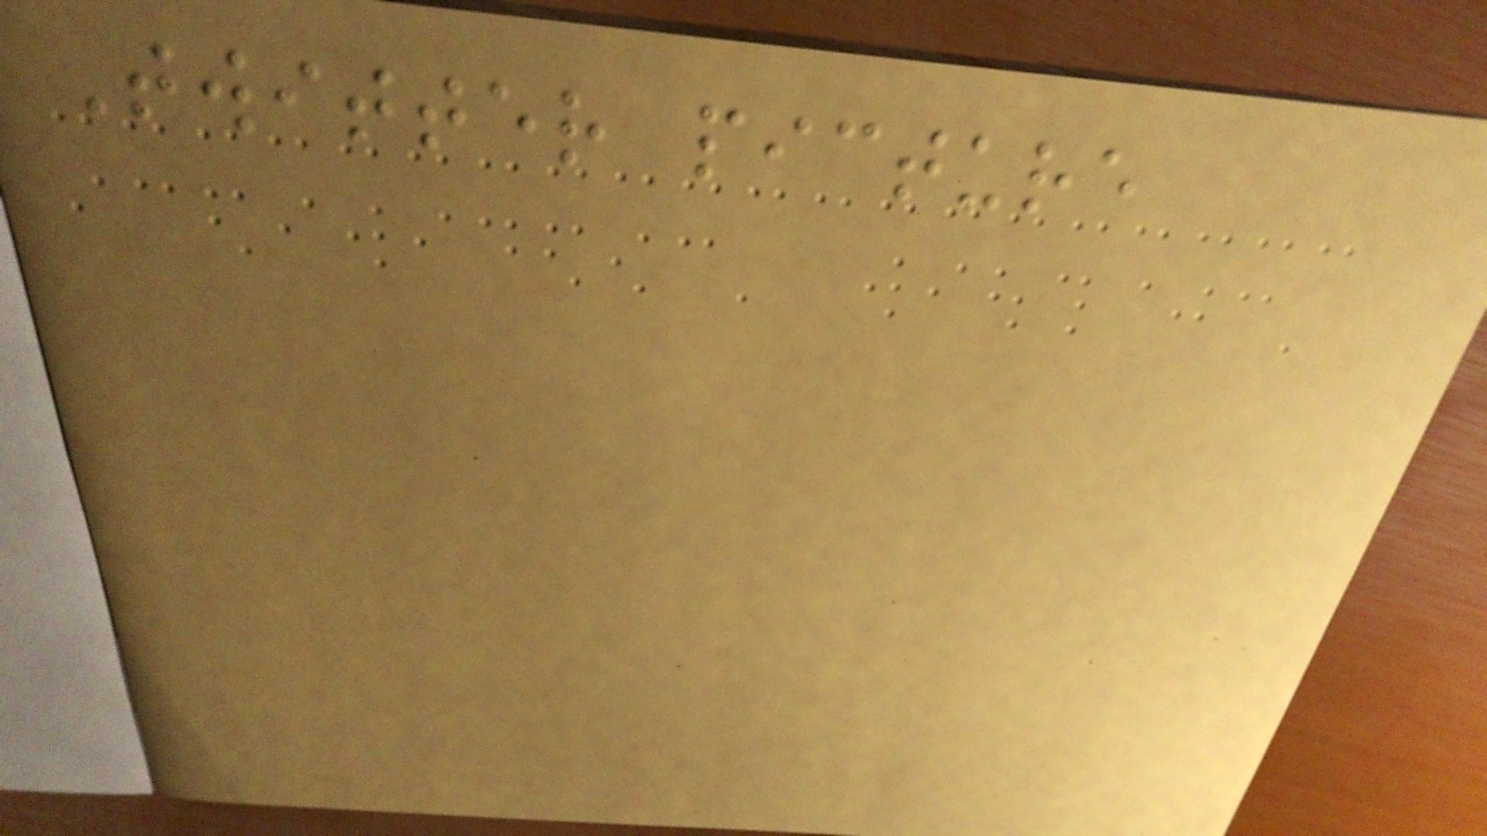Twitter picture
